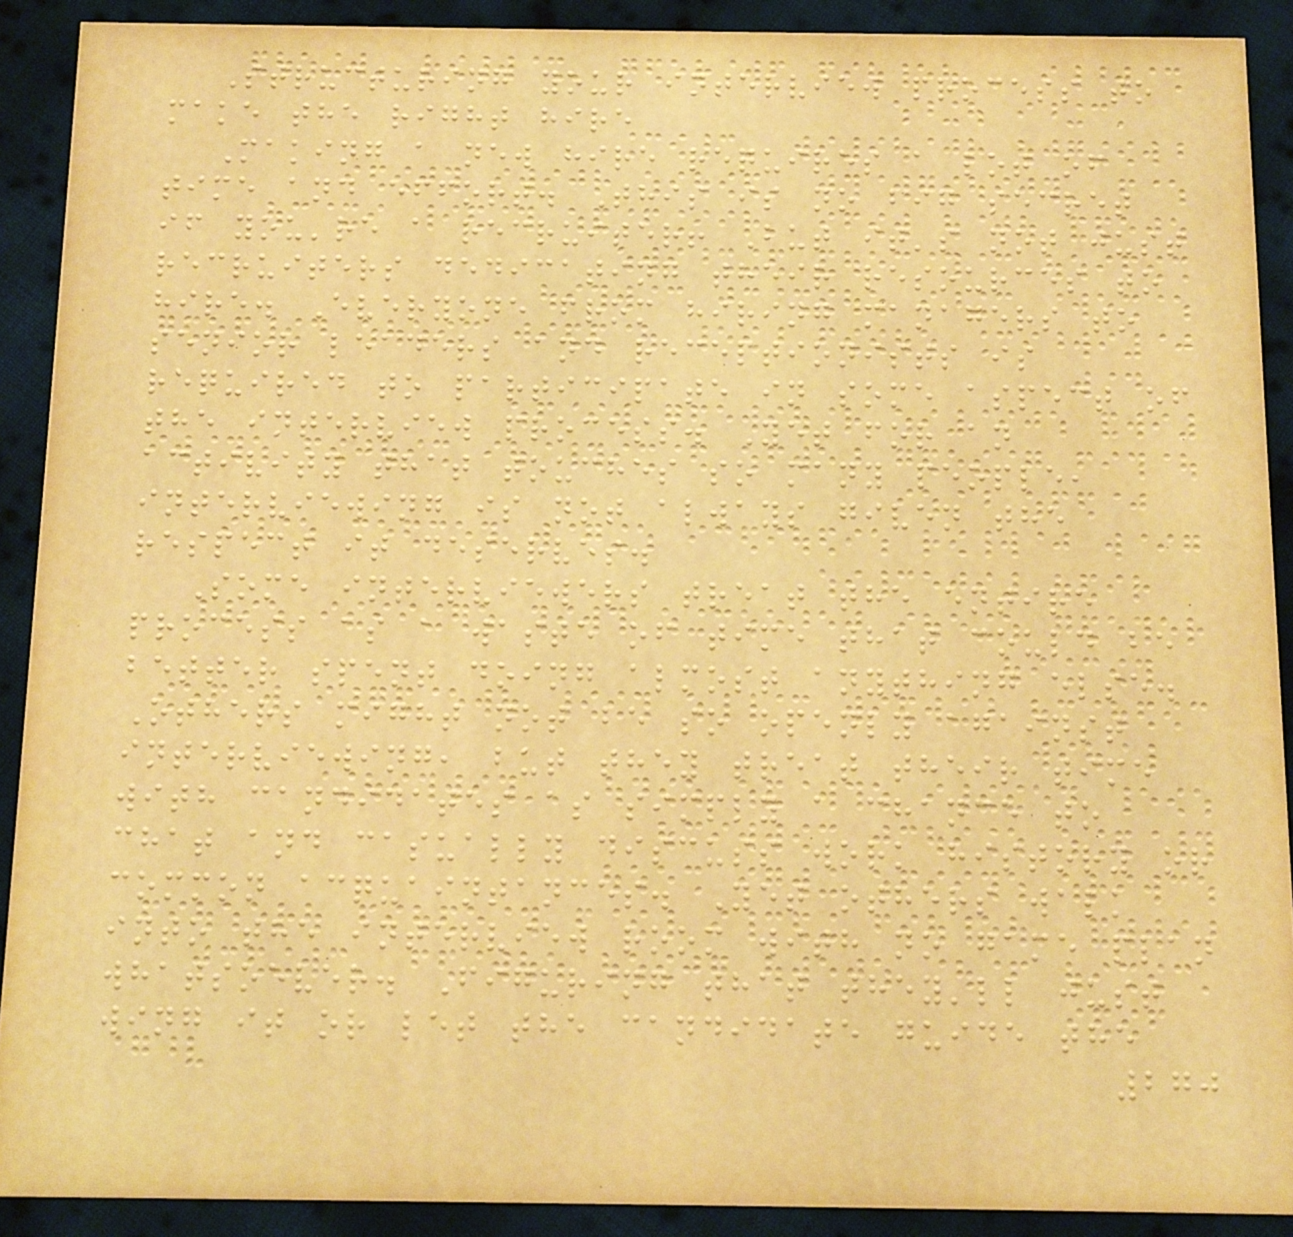Structuring your interview process to
make the right hire
Making a new hire requires a lot of
time and effort. This is no big secret
if you're a recruiter! But it's not just
recruiters dedicating their resources to
hire. Everyone from hiring managers to
senior leaders and receptionists is
required to participate in some aspect of
the interview process. Yet for an
activity that touches so many people,
interviewing is not always given the
respect it deserves.
Some interviewers treat the entire
process as a waste of time that could be
better spent doing almost anything else.
Others might not be so openly against
interviewing, but they treat their time
with candidates as simply a chance to
chat and casually discuss work history or
common acquaintances. Yet others walk
into the interview room with no game plan
whatsoever. Figuring that they'll just
wing it or let the candidate guide the
270
